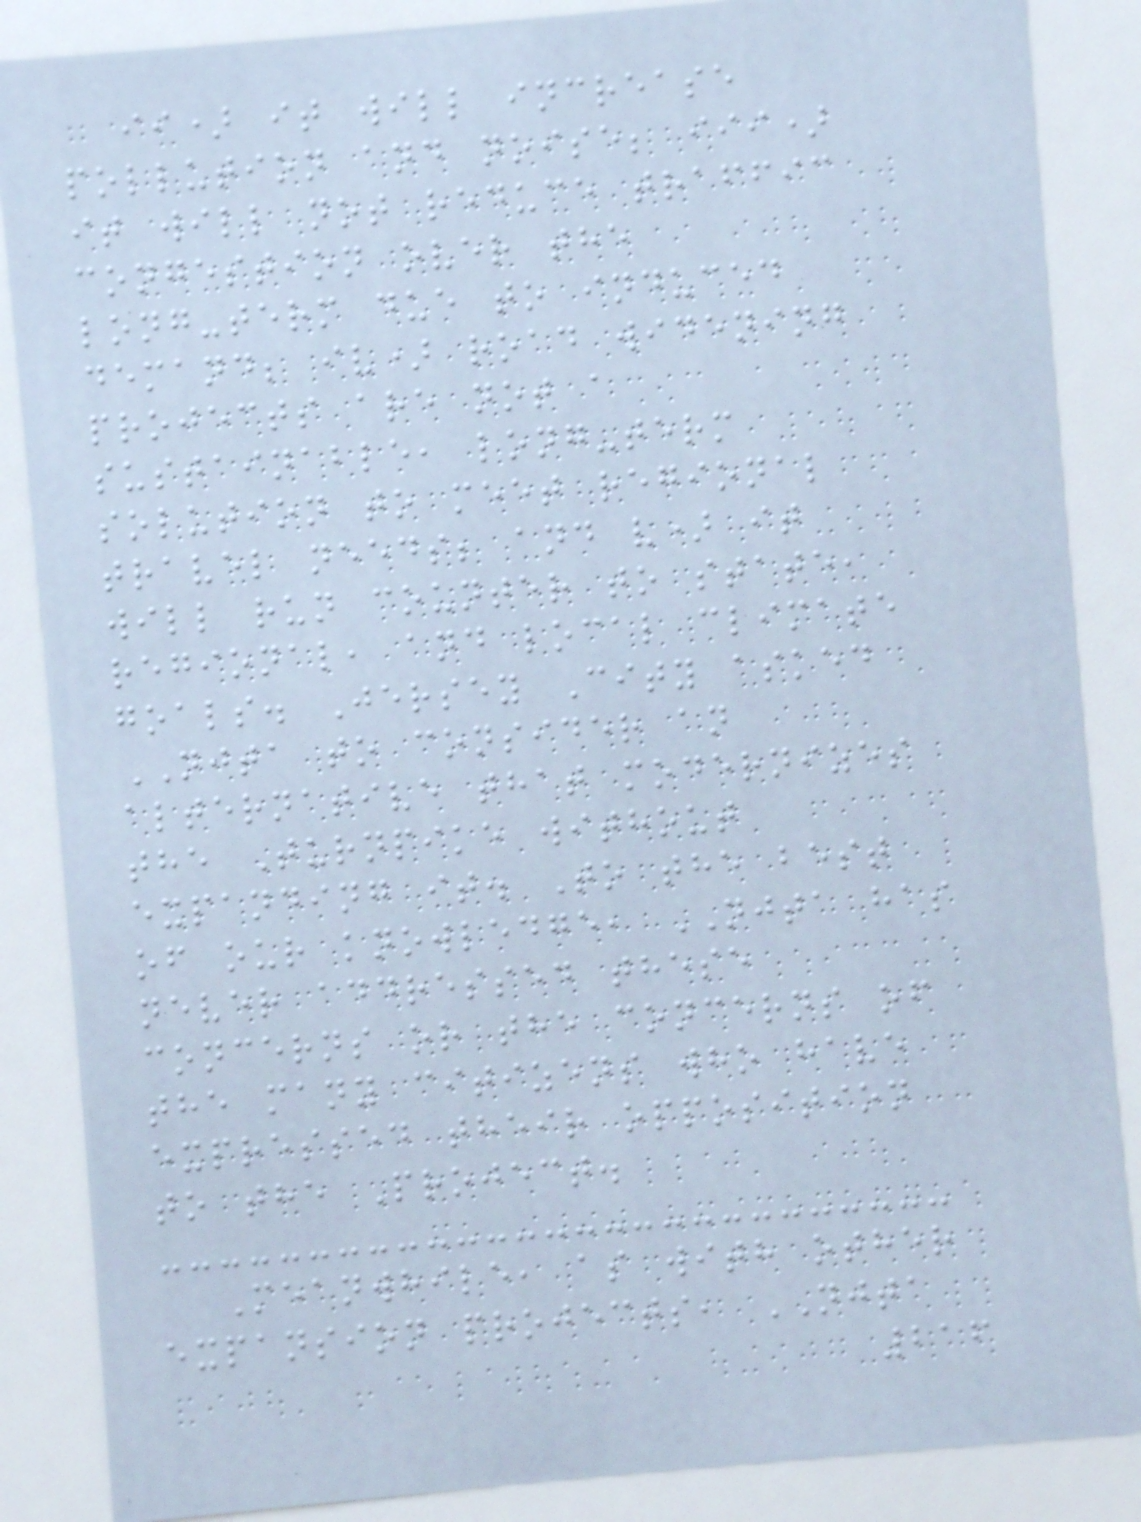ii) it will increase
pollution and noise; iii)
it will not reduce traffic
congestion over the
long-term due to induced
demand; iv) road widening
projects are not a
sustainable, long-term
solution to meet regional
travel needs; and v) it
will run counter to state,
regional, and local climate
goals. Jersey City asked
NJTA to consider an
alternative that modernizes
the Turnpike without
expanding it. To the best
of our knowledge, NJTA has
never addressed these
concerns or the concerns of
the many citizens who have
expressed their opposition
to the Project.
Meanwhile, as with other
expansion projects, NJTA
216
